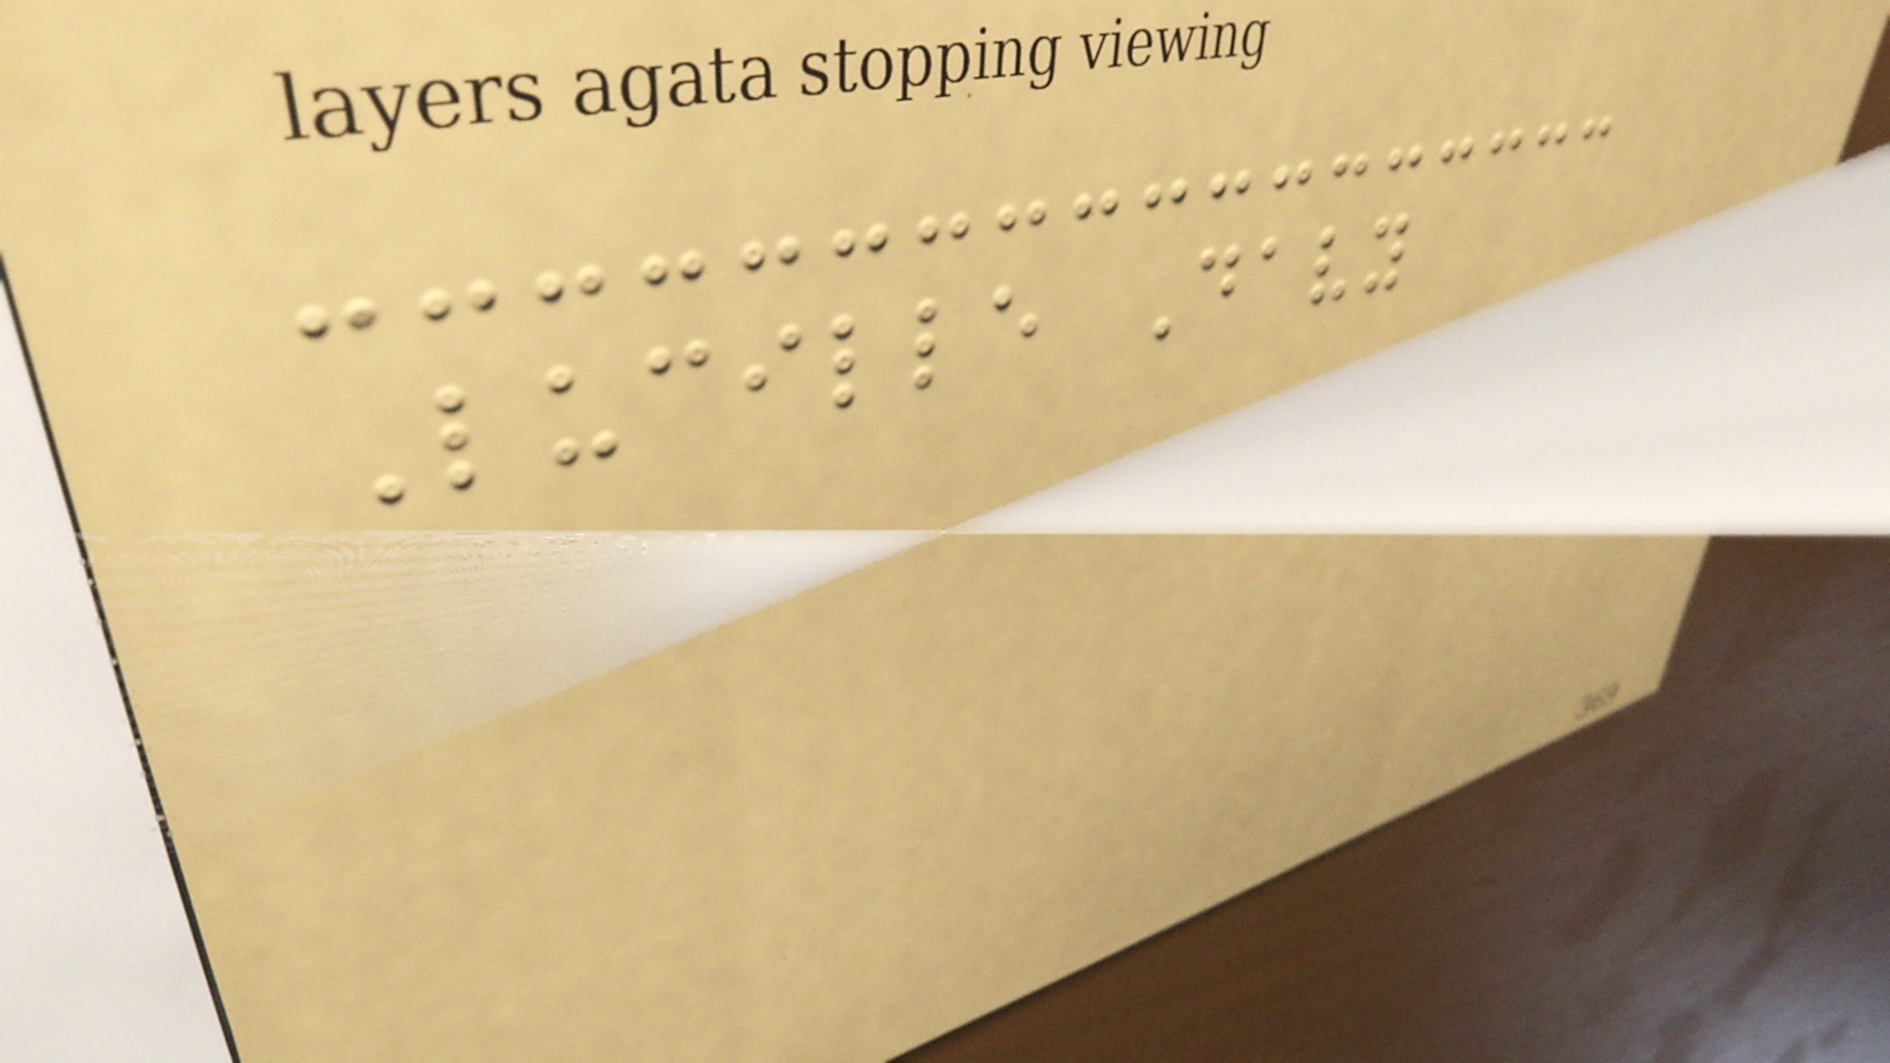Lucille Davy
